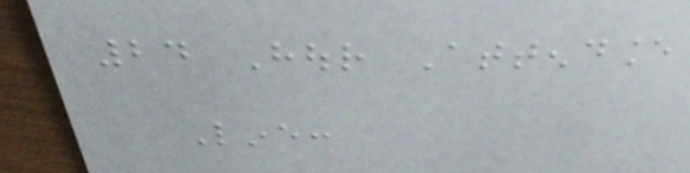24 Hour Attendance
Line:
